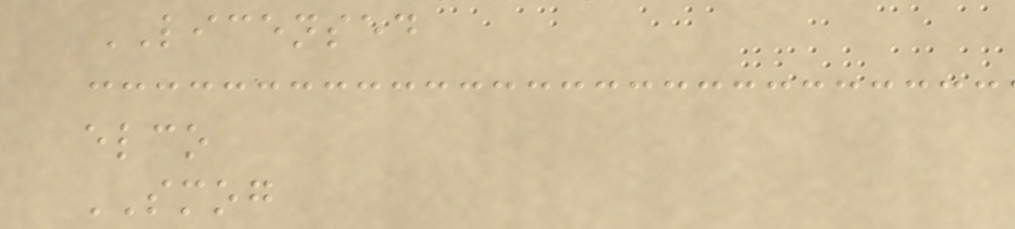LICENSED
elco
SMOG
